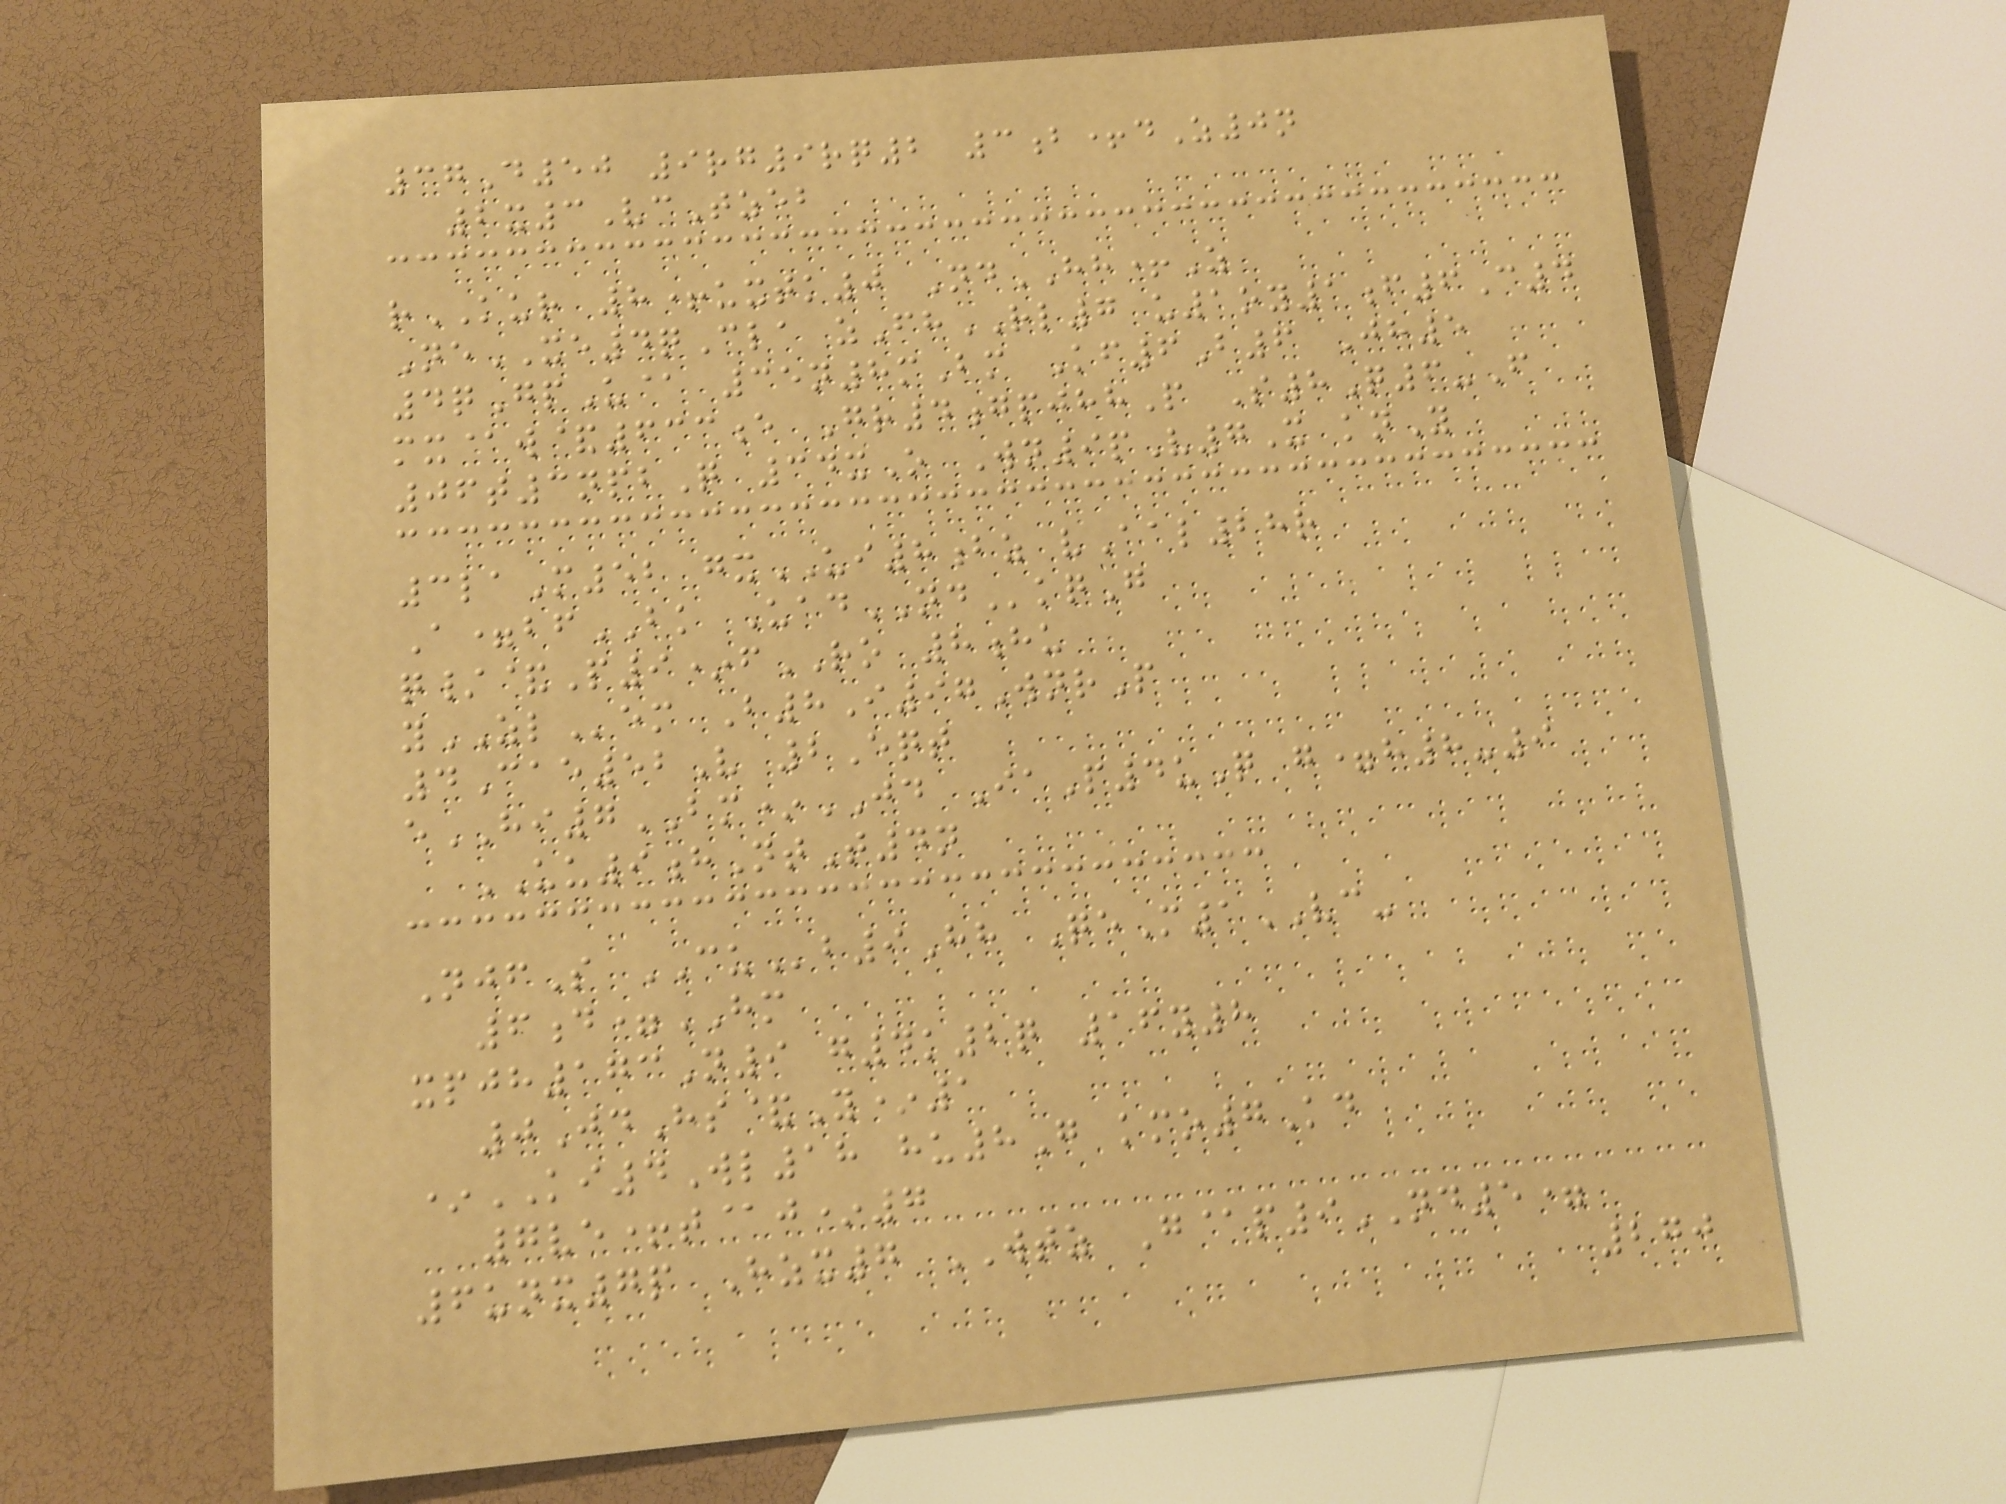37D50 9rg9rq2 3b+dZ0n
2x3VcTzeb
rKUR 8+uxtk0 NdHH+Z
NeXE4qCla zFhRL7 u1oy1f6C4
4qGpU@ 35n8mBm Kf6B6 Jh5
mx@w&633e Gr4gpjhhP S8Q6-F
06t3npbQ 34xO Wn9pV7X knY
3laM52 gxUI8bz vAal28r
A=bfBK UadNDkqG
q/&P9*fRO 8hu
yZLem B8I97WnrP
4Cae52V 2Eqt
eHI7BM*JD IaP4uQ g=h8-9
UU9hNtT4n
NjfS CUb9Hh QeM1VC-
6d=HM
xpjh173N9 g4k2q 16y8
0JdHs&Y*1
*KI4Wl18 hu8G kmo7Kd
7ve+t@j*7
6unx7p Hzx7 WTZ G@p9ND5=
270
